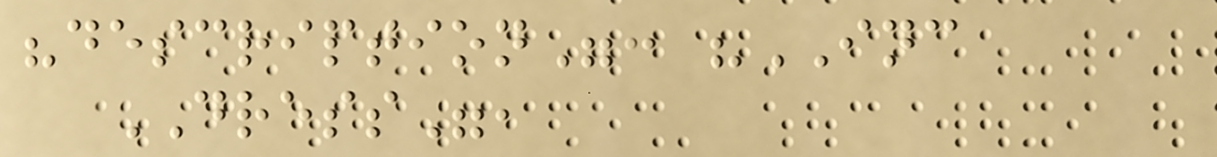"description": "INC
DRESS",
